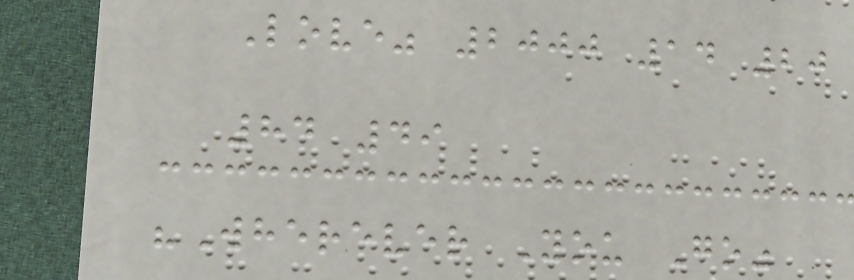Love" 2000 14 20
84 49
"Wherever You Go"
